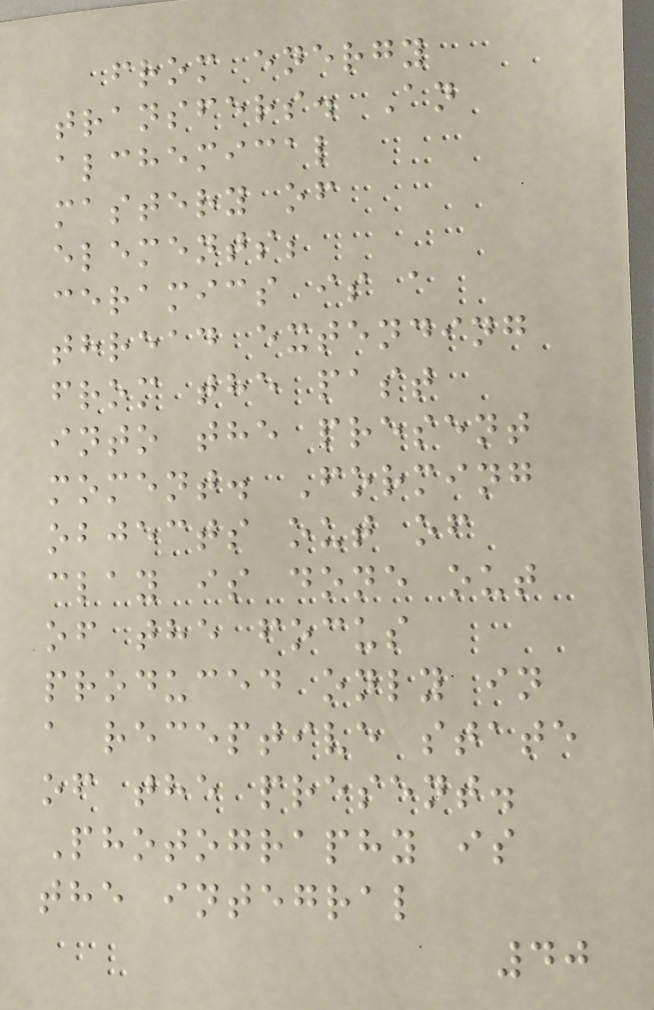from energy
transfers. An
alchemical
mastery of
elements;
ceramics is a
thread extending
from the past
into the present
moment. Forming
objects out of
clay is done out
of the focus
produced only in
a receptive state
of the present.
Photography is
the integral
40
